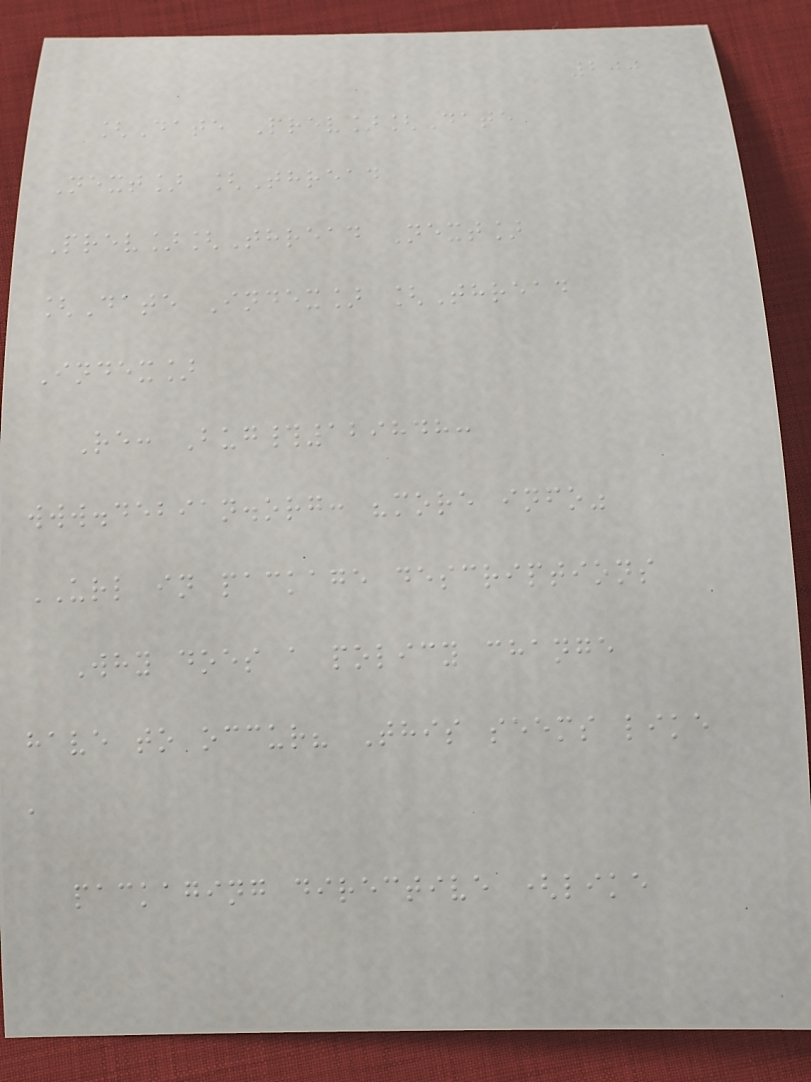200
[Date Prev][Date
Next] [Thread
Prev][Thread Next]
[Date Index] [Thread
Index]
Re: Bug#129848:
www.debian.org: "more info"
URL in package descriptions
Why does a policy change
have to occur? This seems like
a
packaging directive (like
